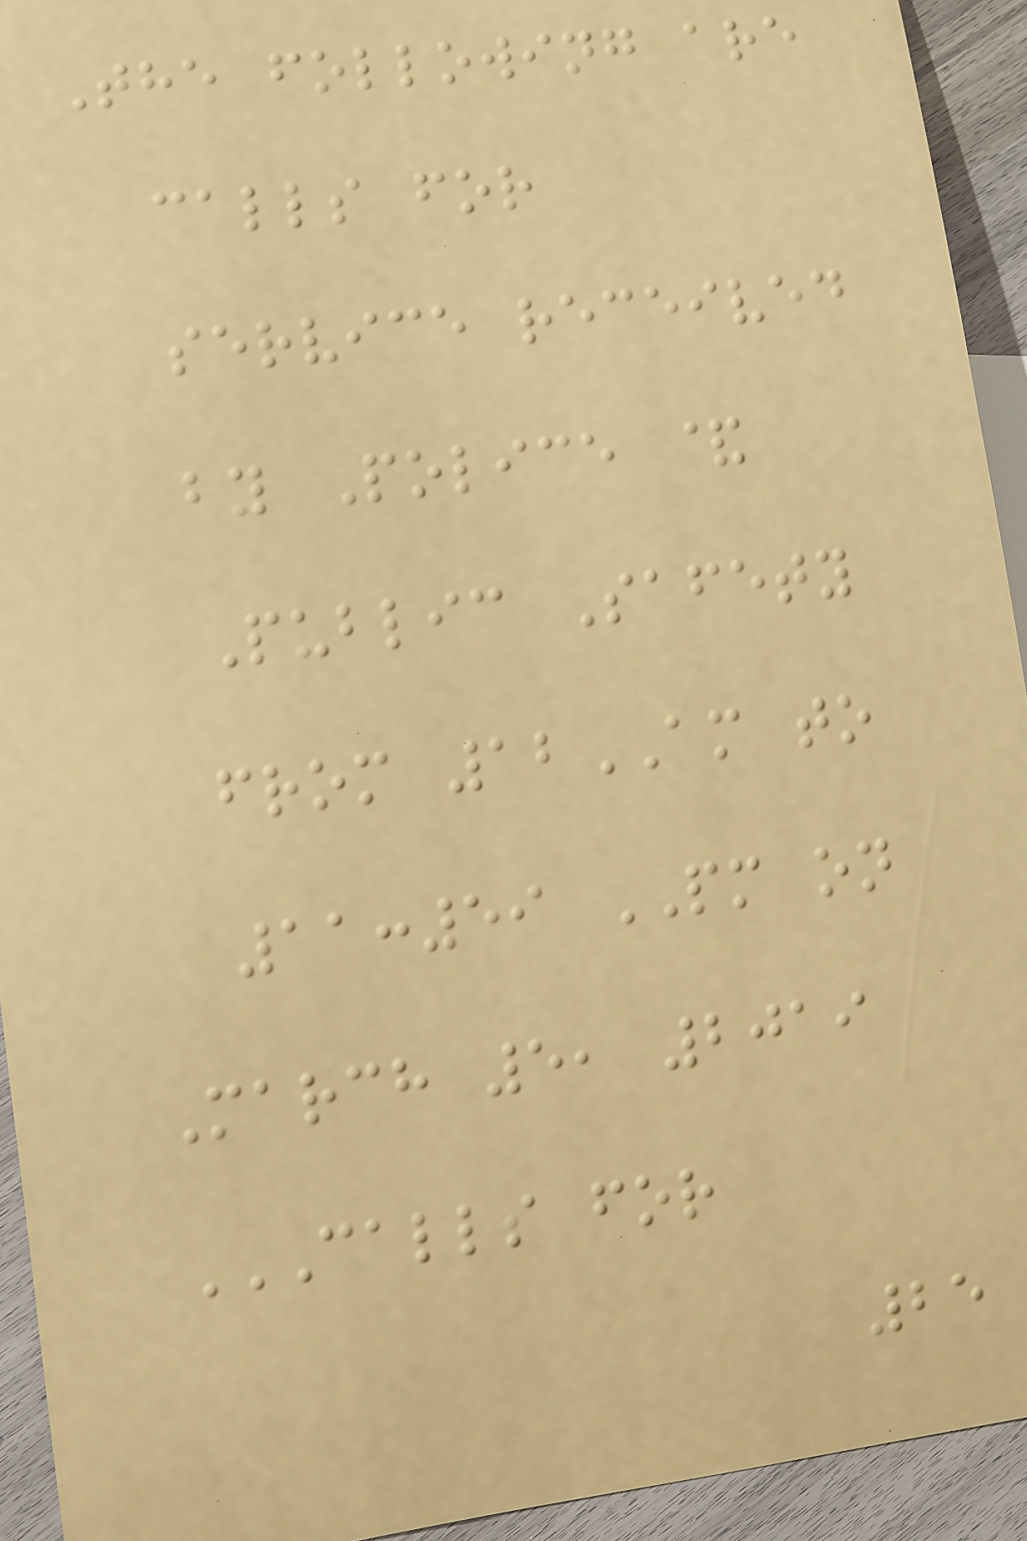The following are
calls for
service received
by Police &
Public Safety
from 12AM to
11:59 PM on
March 5, 2019
CALLS FOR
25
